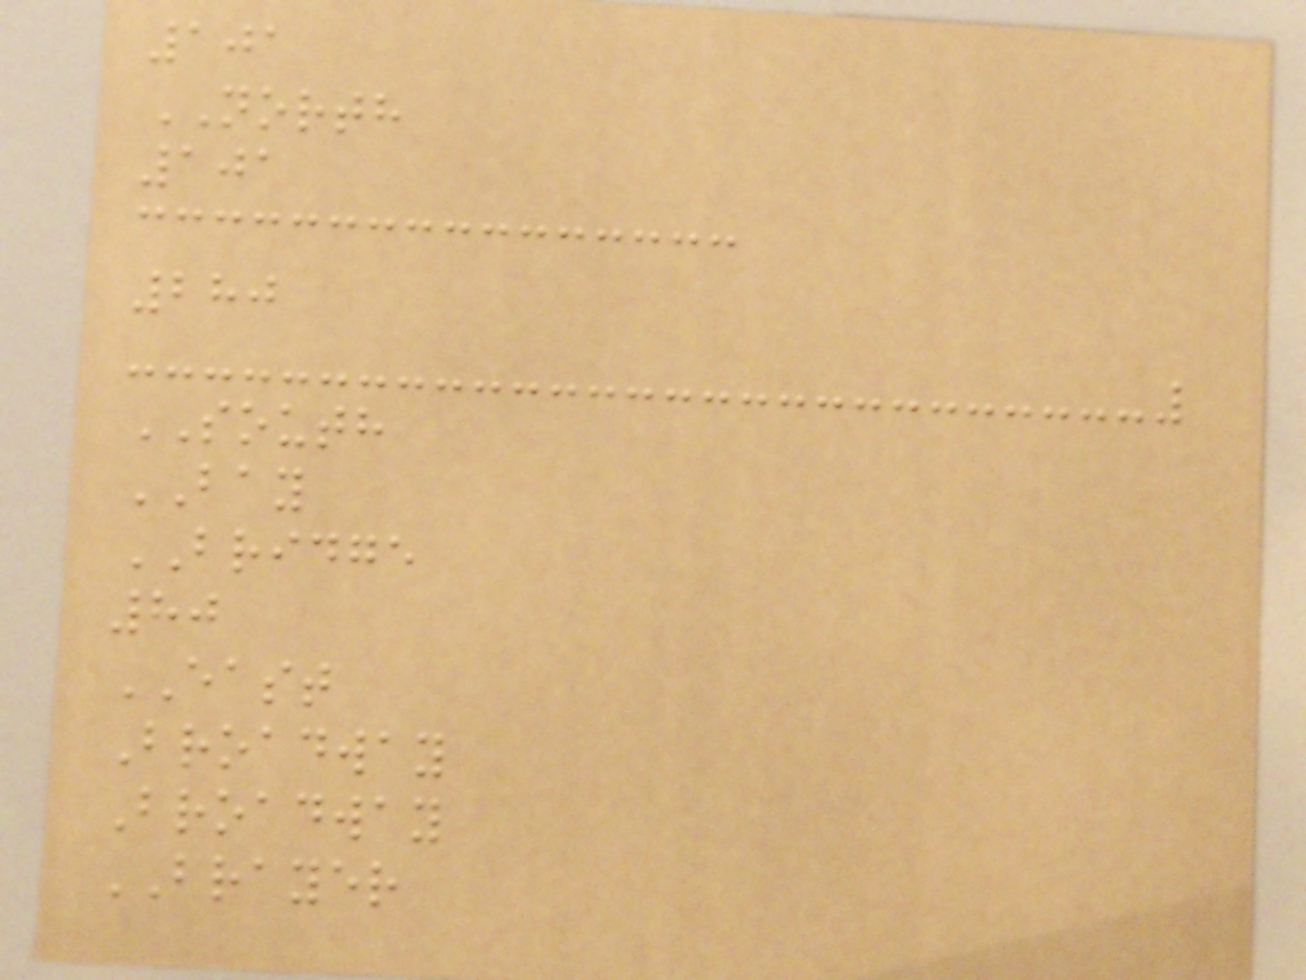101
NORTH
101
280
SOUTH
BAY
BRIDGE
80
EAST
Broadway
Broadway
BRAYER
